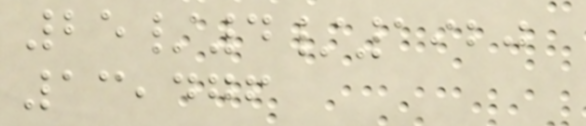25/4/1920
13,476
